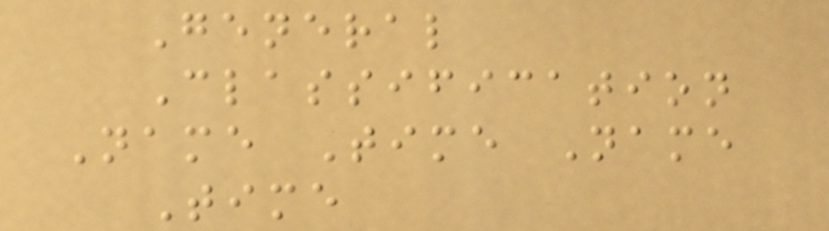General
Classification
Name Time Name
Time
